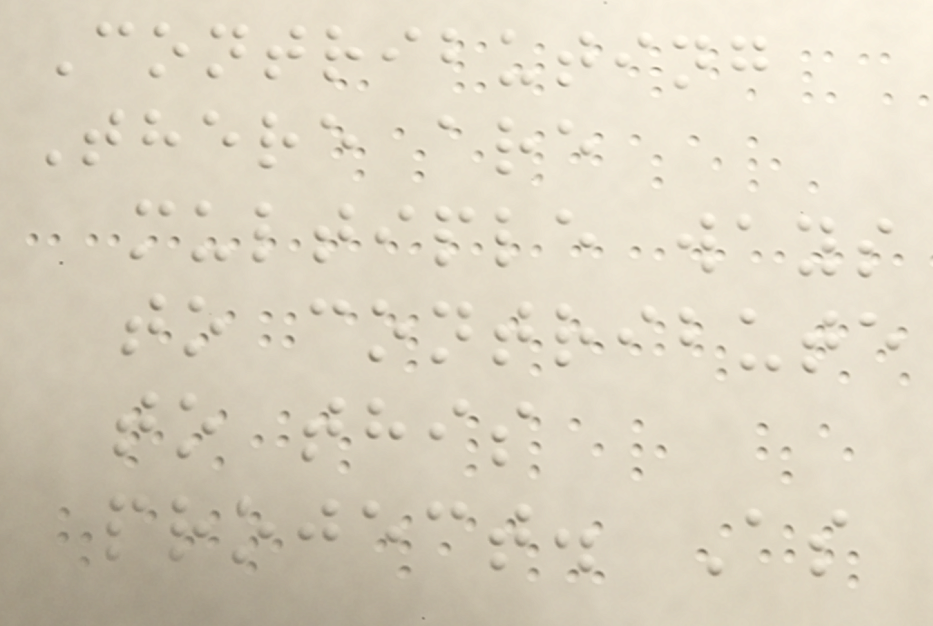Contributing
There are
multiple ways
to contribute
to this
project. As
